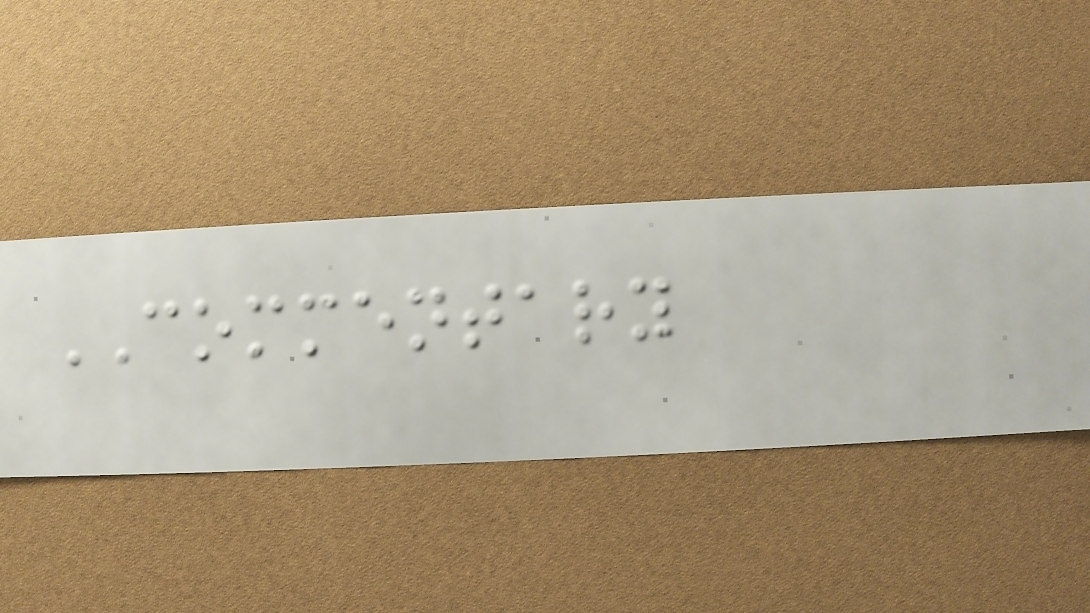COMMENTARY
